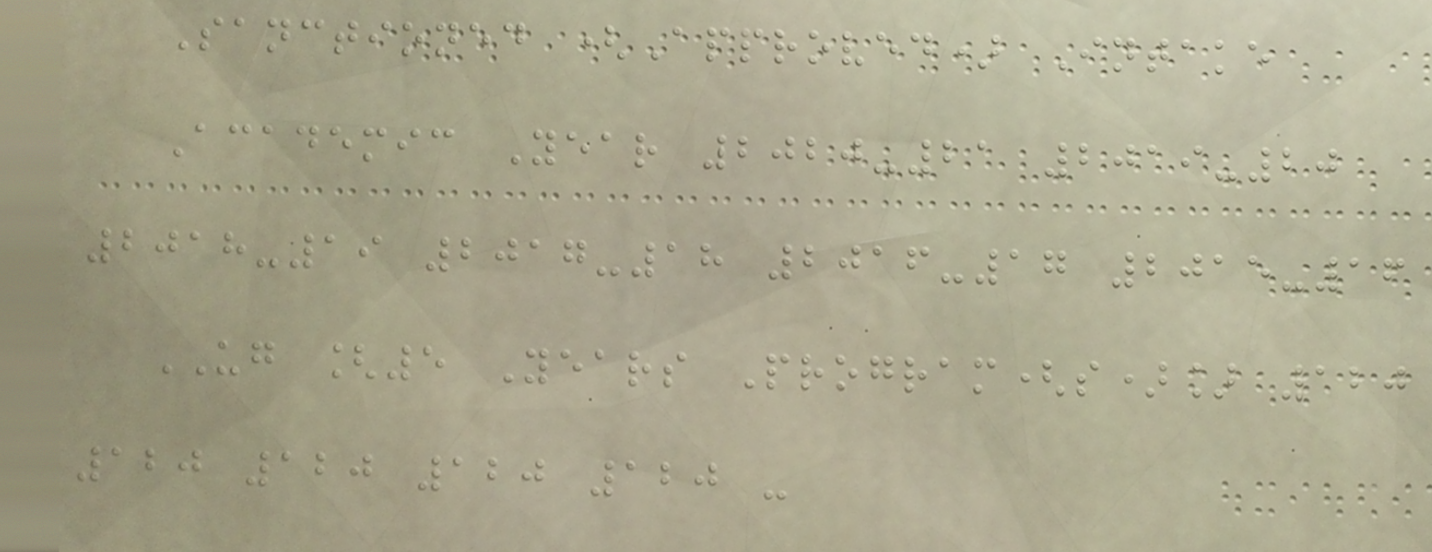Sanctioned (Approved) Intake
Academic Year 2020-21 2019-20
2018-19 2017-18 2016-17 2015-16
UG [5 Years Program(s)] 120
120 120 120 120 -
